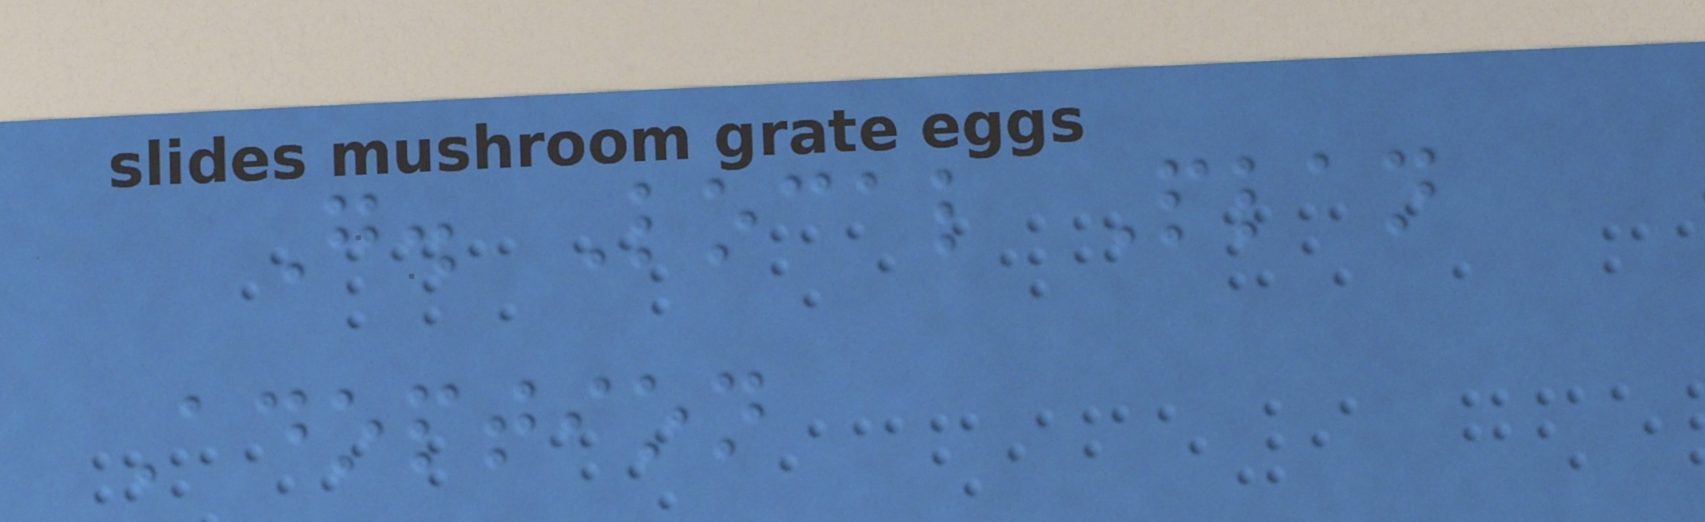G. Local Plan
Adoption
